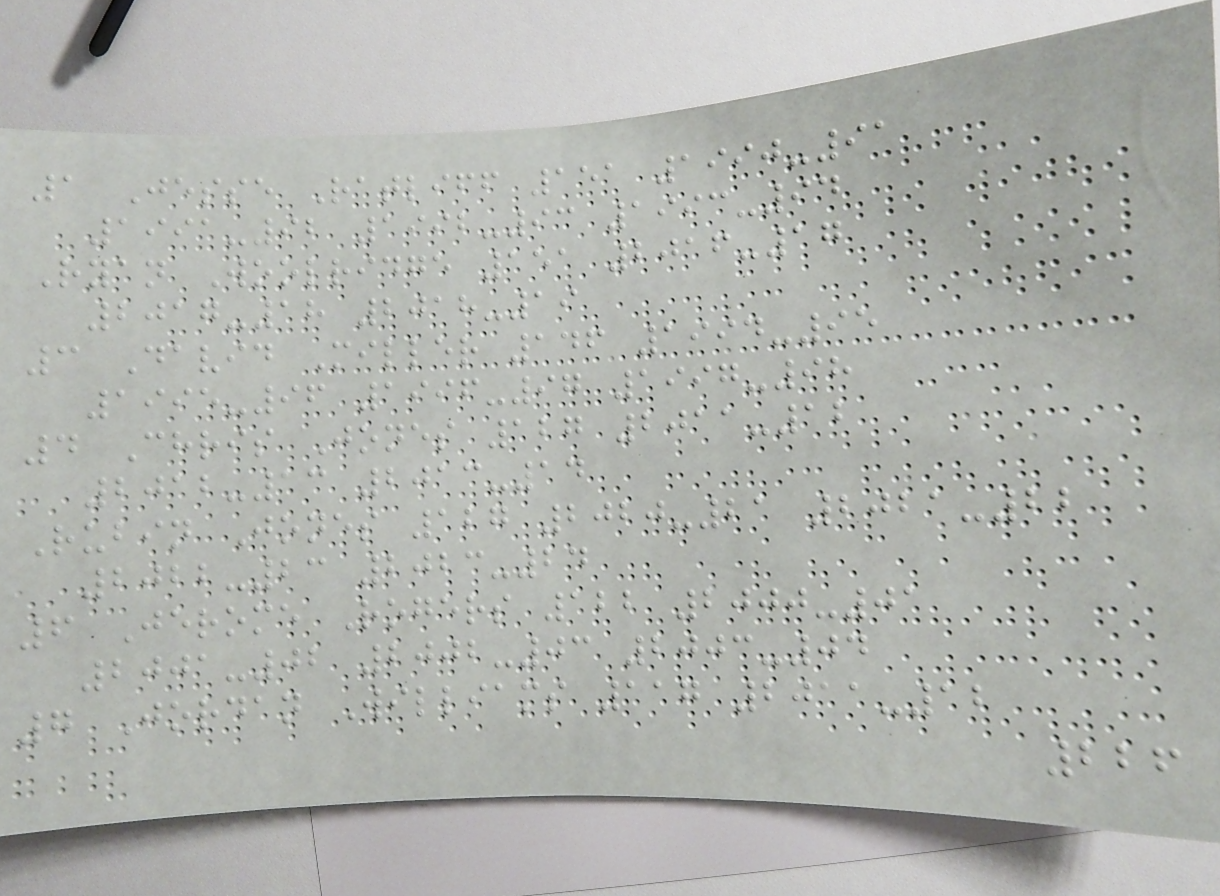1 Jesse Ratliff 151 1990-91
1991-92 1992-93 1993-94
Ryan Woolridge 151 2016-17
2017-18 2018-19
3 David Miller 146 1994-95
1995-96 1996-97 1997-98
4 Chris Jones 127 2011-12
2012-13 2013-14
Rubin Jones 127 2020-21 2021-22
2022-23 2023-24
6 Jerome Rogers 122 2000-01
2001-02 2002-03 2003-04
7 Jordan Williams 117 2011-12
226
